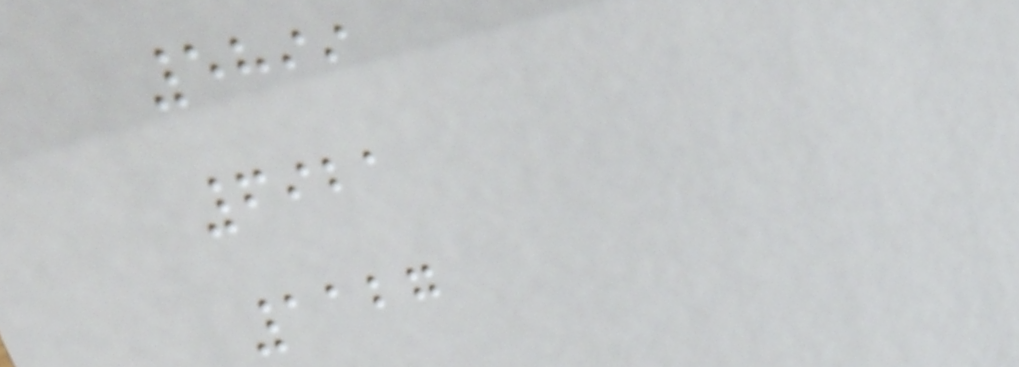5899
6921
1127
